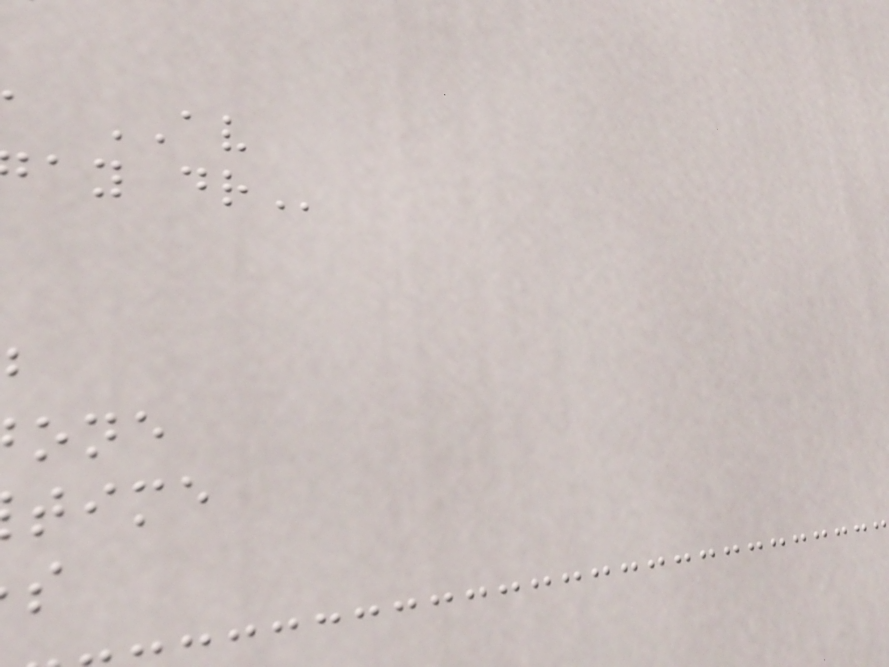AV
time
